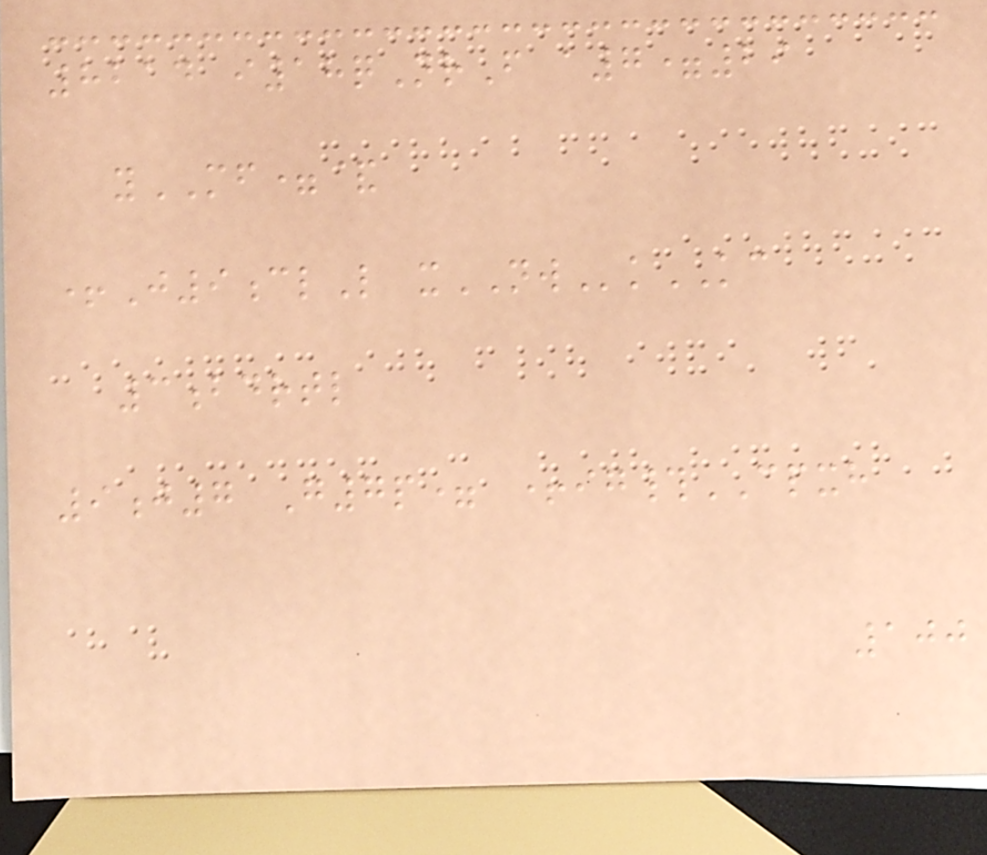8214 i18qNrF a7=29
yMF=&
+J9clL xNWkKC
3bdrtl
9j7 G7p= +ig#CPXH
100
